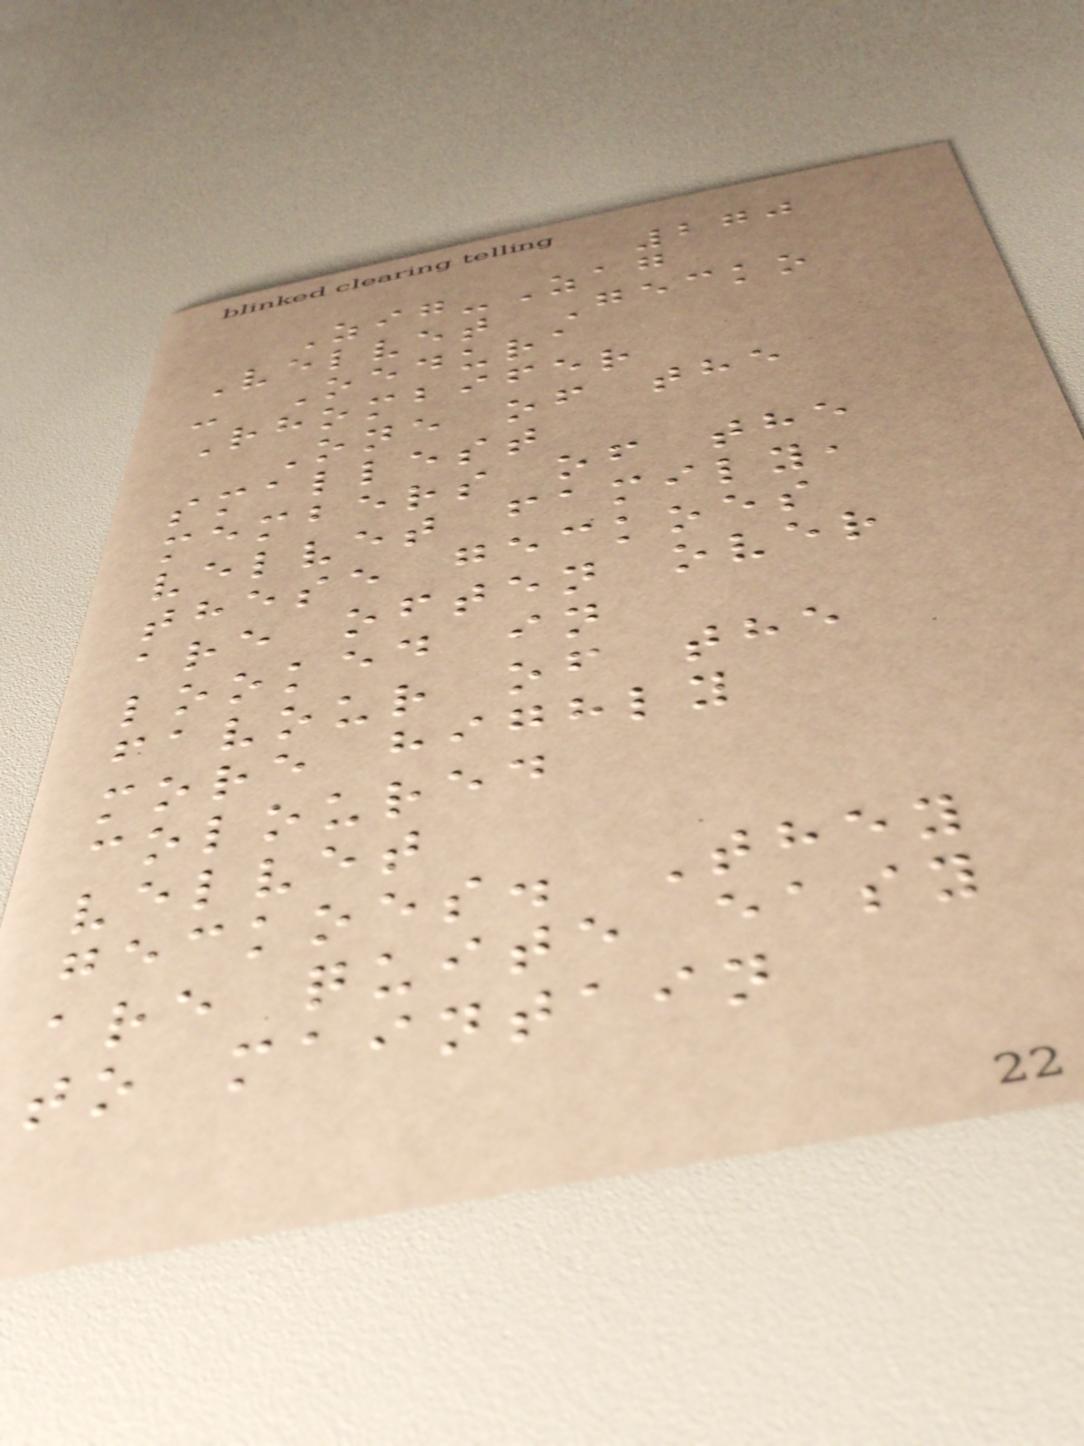270
Zig-Zag
Velvet Gecko
- Oedura
Rhombifer
One of the
smallest
members of the
velvet family,
these geckoes
are often over
looked in
favour of the
more highly
coloured
velvet
geckoes. They
are quite easy
to maintain
